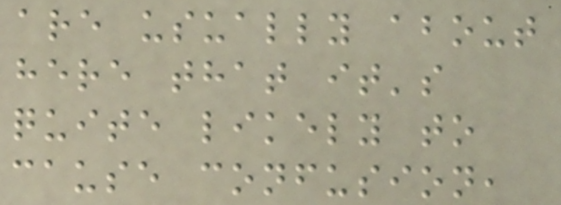are usually about
here that it's
quite likely to
cause confusion,
